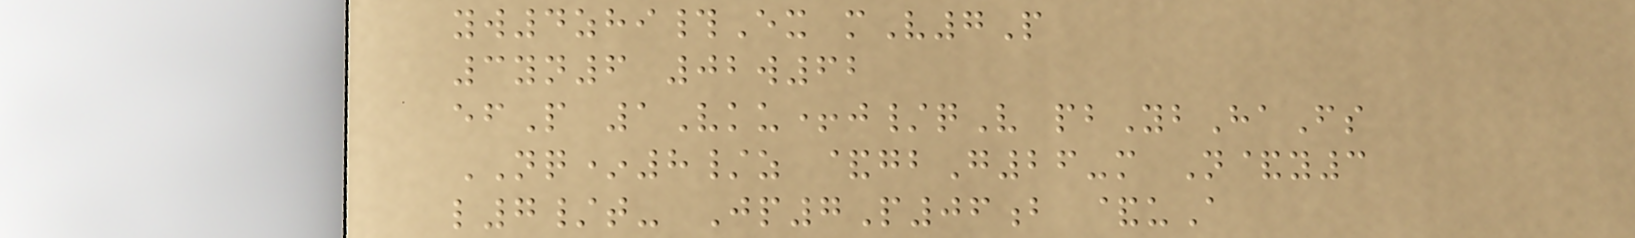yw4zhi#Ex mV7P
3yn6 02w62
efP 1Vku+j/qV pbYbHaFs
NQ*8/z &gbG26-m N&y3
l7/t- Jp7P06b &uA
